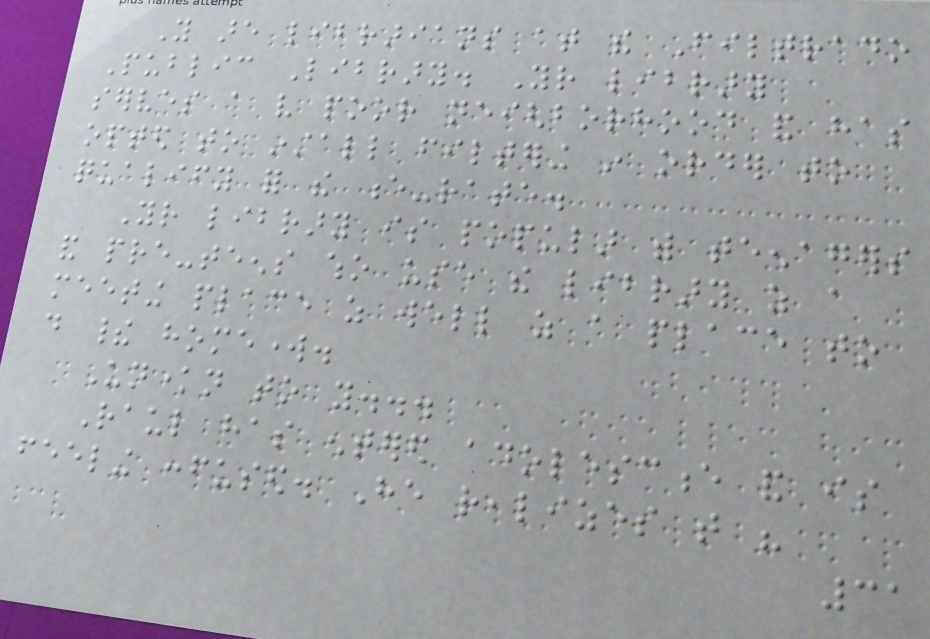You are librarians at the Filtrado
Public Library. Your library
serves a very poor neighborhood and has
opted to install filtering in order to
qualify for the e-rate.
Your library is popular with teenagers
and pre-teens who use the library as a
meeting place as well as a place to
do their homework.
Unknown to you...
Raul has entered adolescence and is
feeling confused. He realizes that his
31
